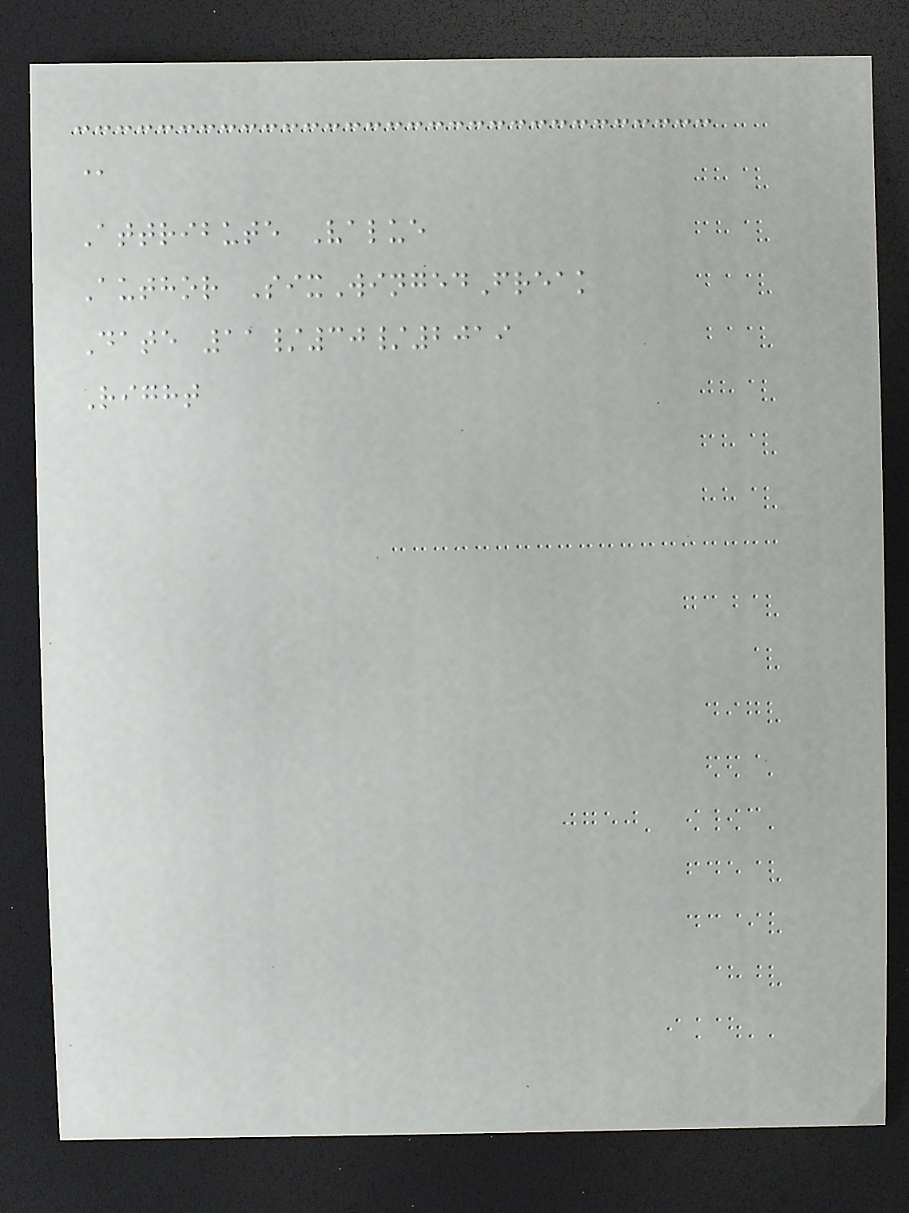@
Attribute Value
Author SixWingedFreak
Date 11/30/2019
Right
